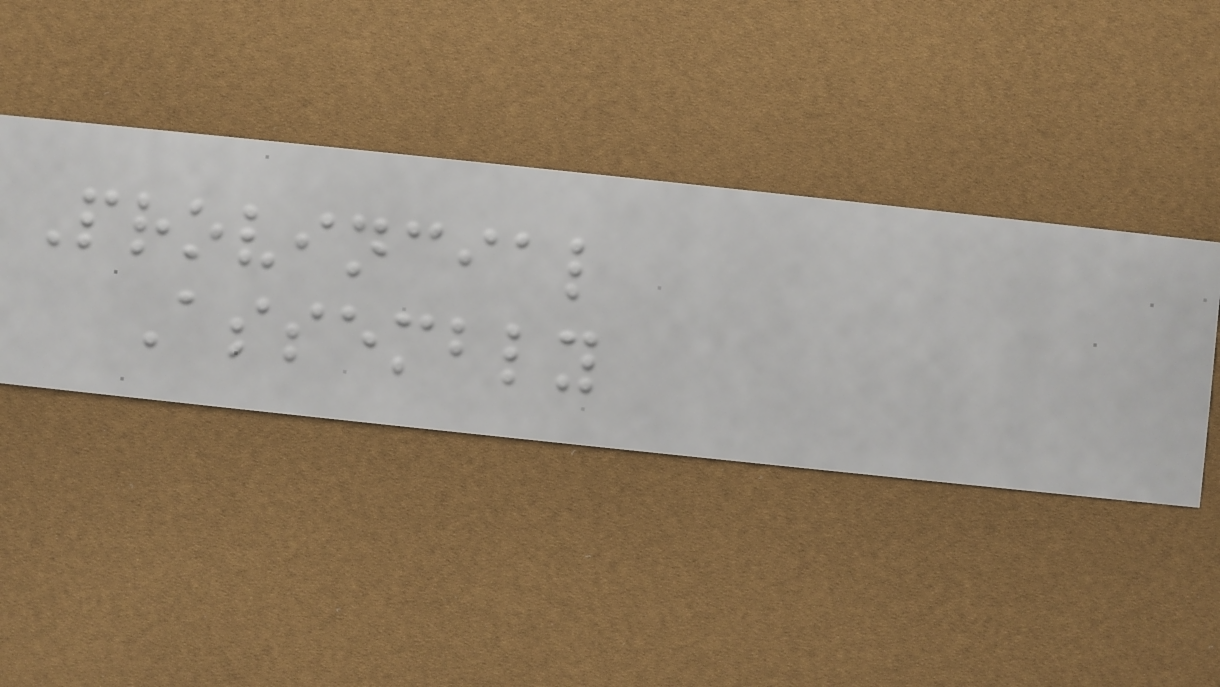Provincial
Assembly
